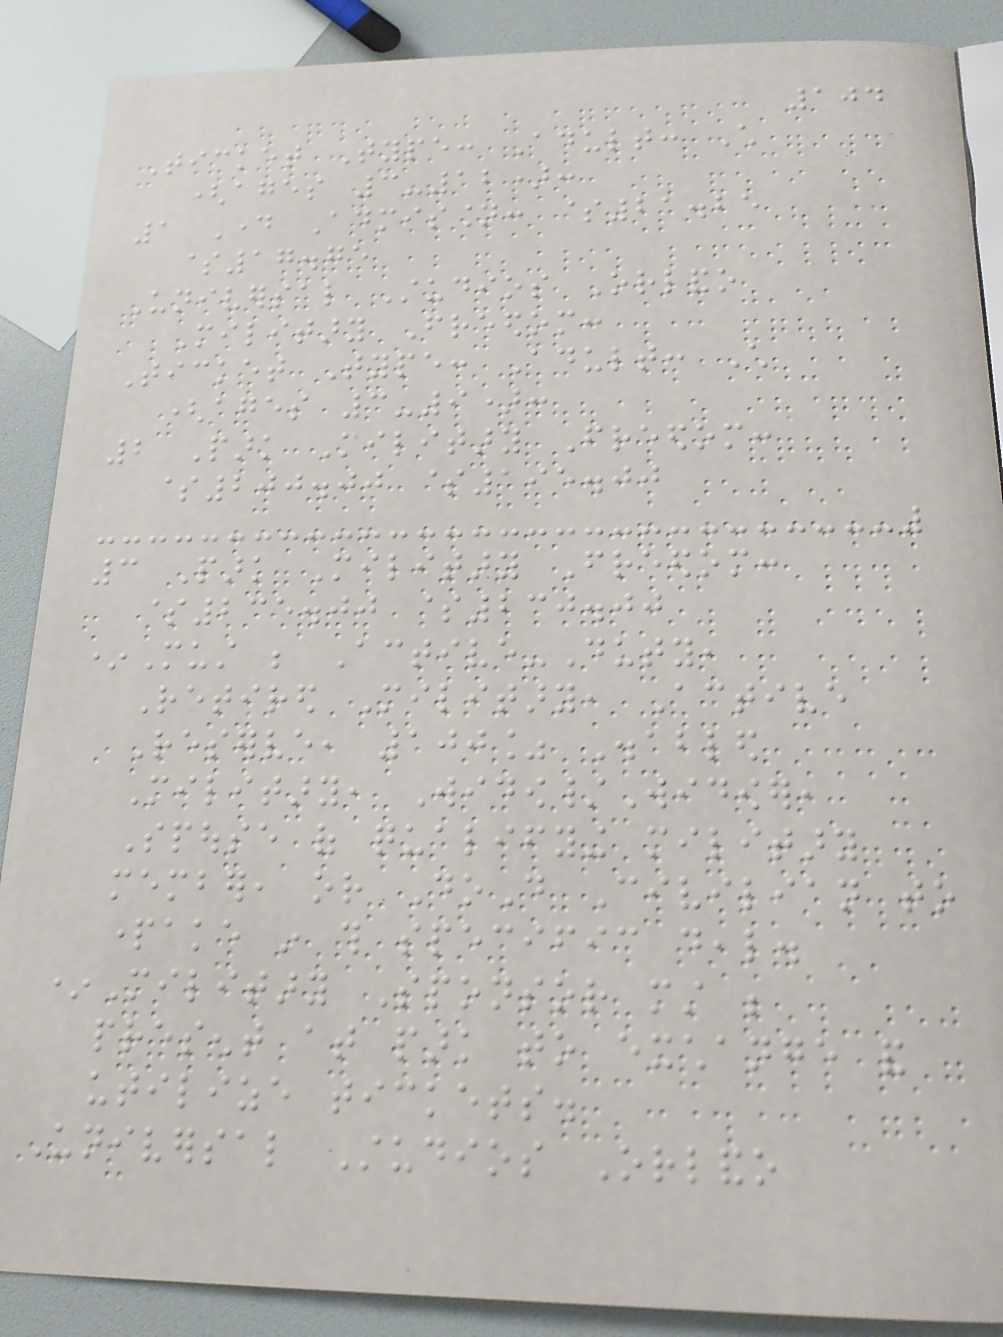104
Ticket Type: Adult: Child
(ages 3-12):
1 Day Admission: $21.25
$17.75
Universal Studios Orlando
Military Freedom:
Ticket Type: Adult: Child
(ages 3-9):
2 Park Military Freedom:
$200.00 $195.00
3 Park Military Freedom:
$235.00 $230.00
*Must be Active-Duty,
Retired Military, Active
Reserve, 100% Disabled
Military, Widow/Widower,
Spouse of qualifying military
member, or DoD Civilian to
partake in this specific deal.
*Military Sponsor must be
present at park to exchange and
utilize tickets.
Universal Studios Orlando
